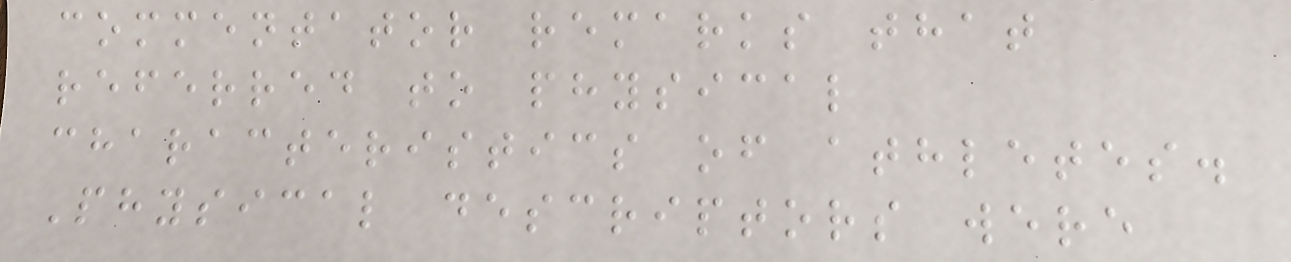commentator remarks that
referred to physical
characteristics of athletes.
Physical descriptors were
